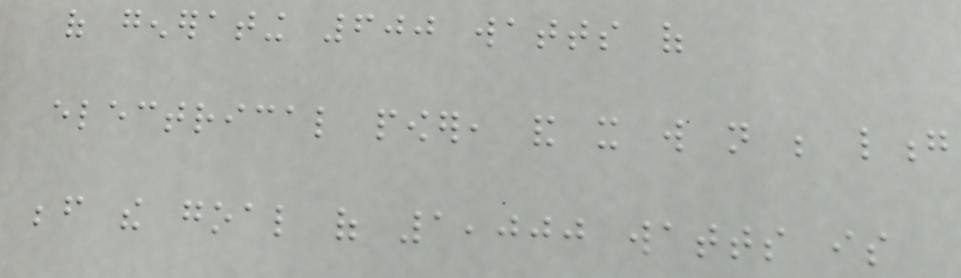of generating 600 watts of
electrical power, and it will not be long
before the goal of 1,000 watts is
